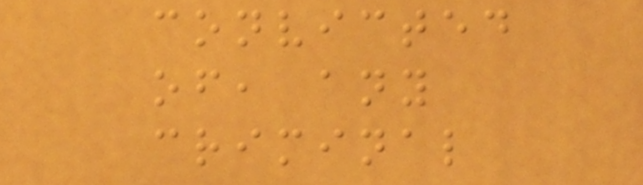convicted
of, any
criminal
